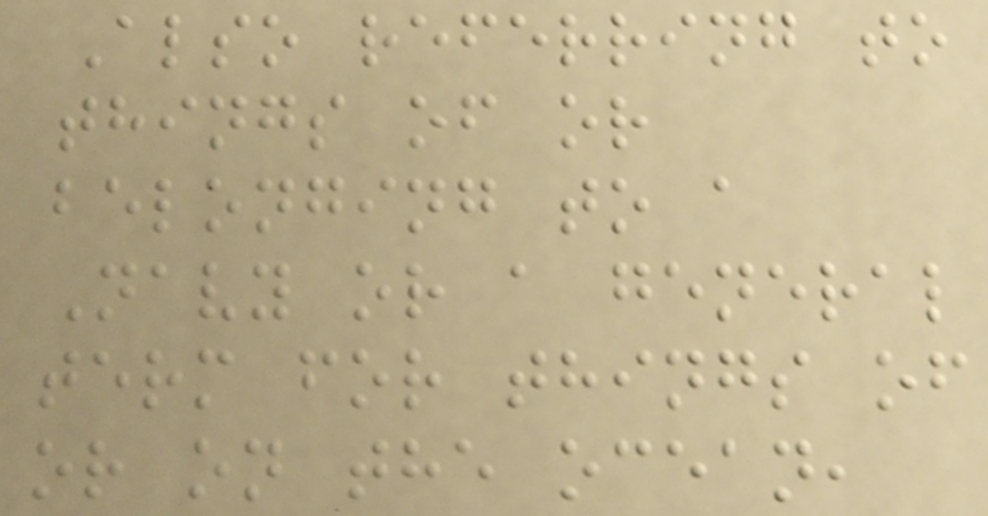Also referring to
things of or
belonging to a
Navy or a general
term for things of
or on the ocean,
